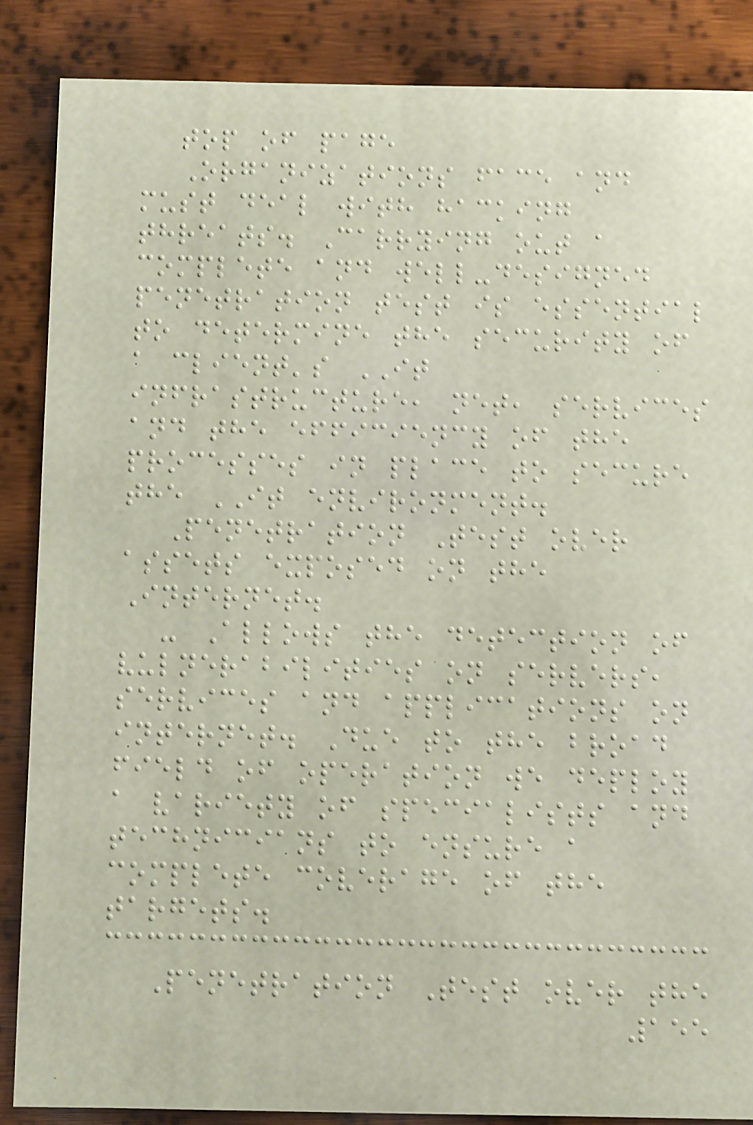top of page
Organizations face and
must deal with hacking
threats. Carrying out a
complete and well-designed
penetration test is essential
to determine the security of
a client's IT
infrastructure, net, services
and the efficiency of the
processes in place to secure
the IT environment.
Penetration Test over
assets exposed on the
Internet.
- Allows the detection of
vulnerabilities on servers,
services and applications on
internet. Due to the broad
field of operation we deploy
a variety of specialists and
technicians to ensure a
complete coverage of the
targets.
Penetration Test over the
155
